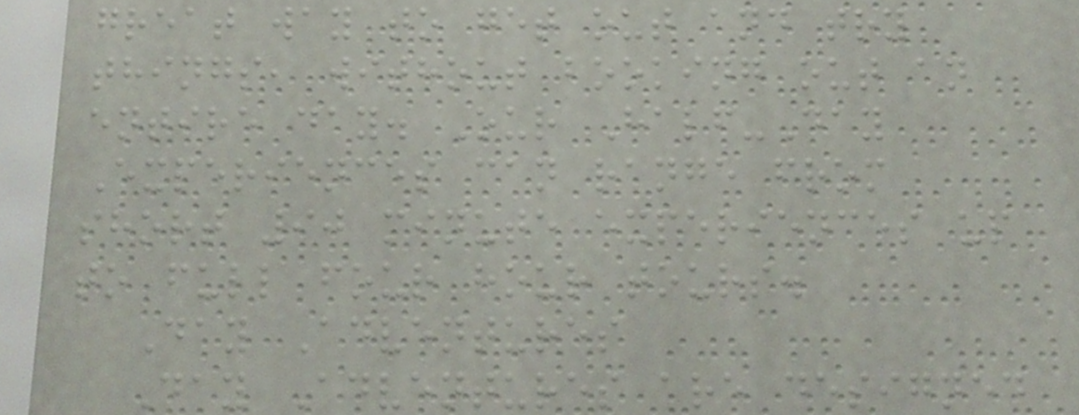great way to get out and try
things, without booking out an
entire day. Our Half-Day
Experiences can range from
short 90 minute experiences up
to full four hour tours.
Day Adventures
Day Adventures are designed
